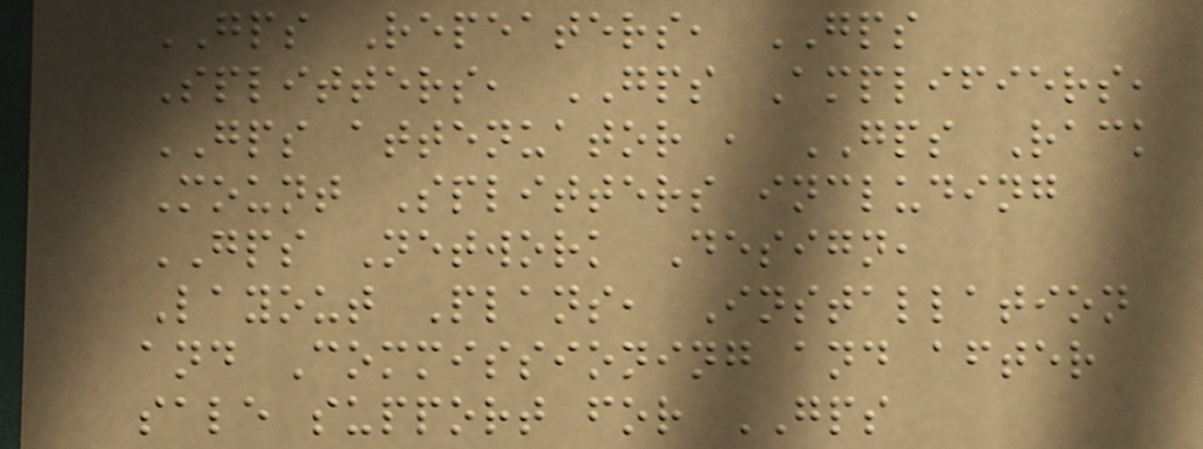GPS Repeaters, GPS
Splitters, GPS Amplifiers,
GPS attenuator , GPS Rack
Mount Splitters including
GPS Network Design,
Layout Plans, Installation
and Commissioning and after
sale support for GPS
